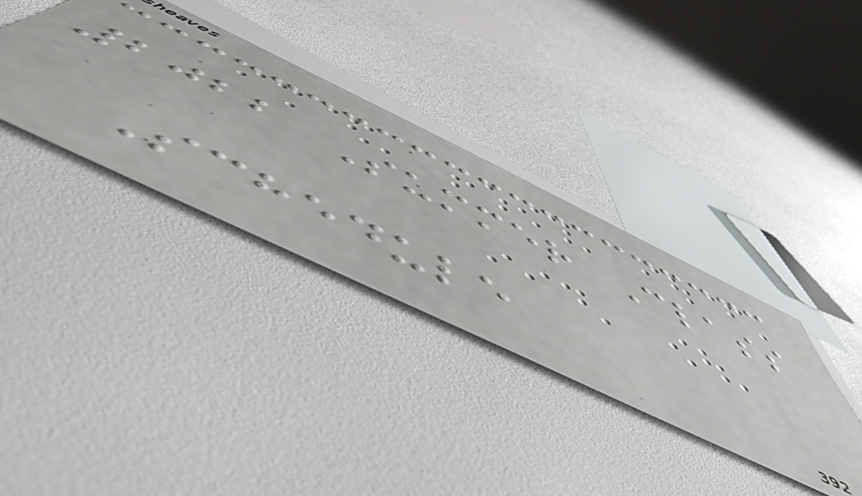2022 Summer Class
Schedule
